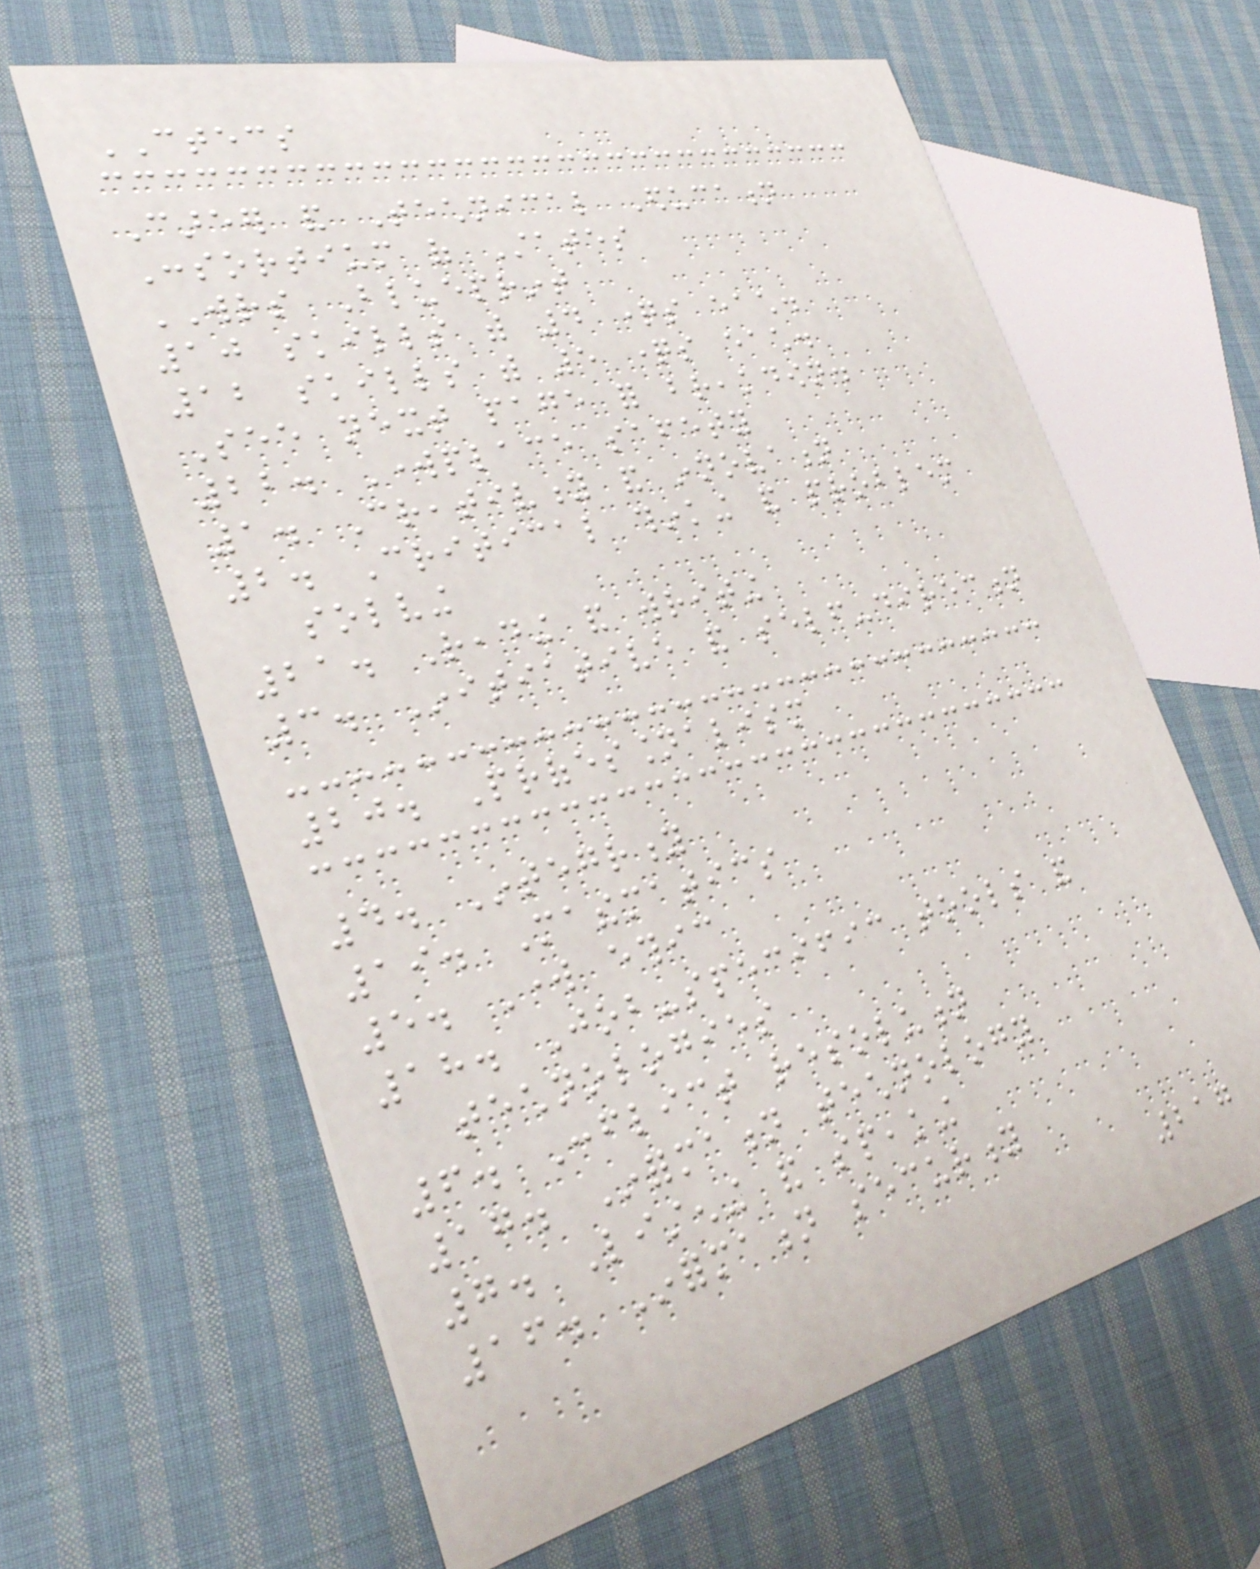CTECS
Career and Technical Education
Consortium of States
WRS Blueprint
10 skills with 4 questions each.
12 skills with 5 questions each.
See next page for breakdown.
22. Workplace safety
1. Creativity and innovation
2. Critical thinking and problem
solving
21. Reading and writing
3. Initiative and self-direction
20. Professionalism
4. Integrity
19. Mathematics
5. Work ethic
18. Job-specific tools and
technologies
6. Conflict resolution
17. Information technology
7. Listening and speaking
16. Information security
217
